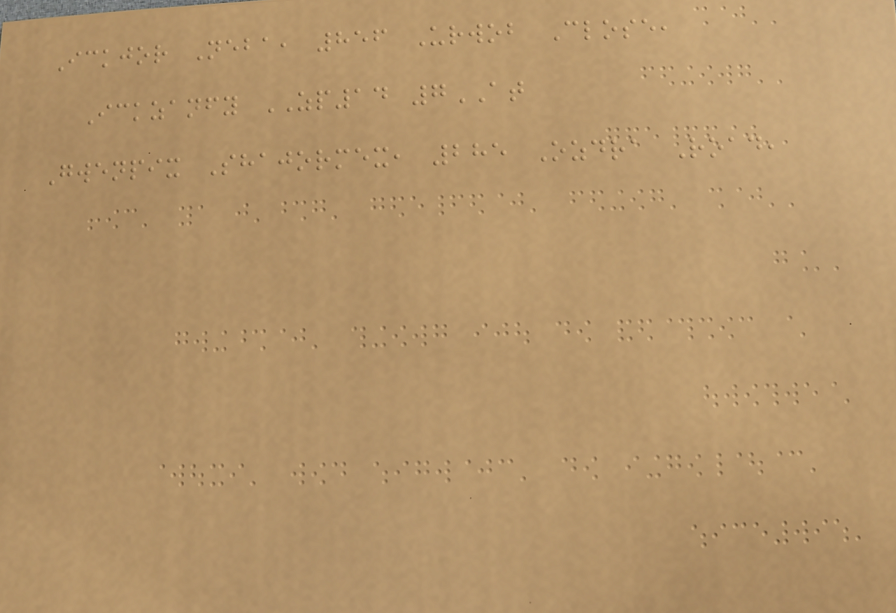Ickjor Neba, 856 Urwob Close,
Ickzanfy ZP14 7AT
Gwenpix Shajormex, 285 Ozdra Road,
